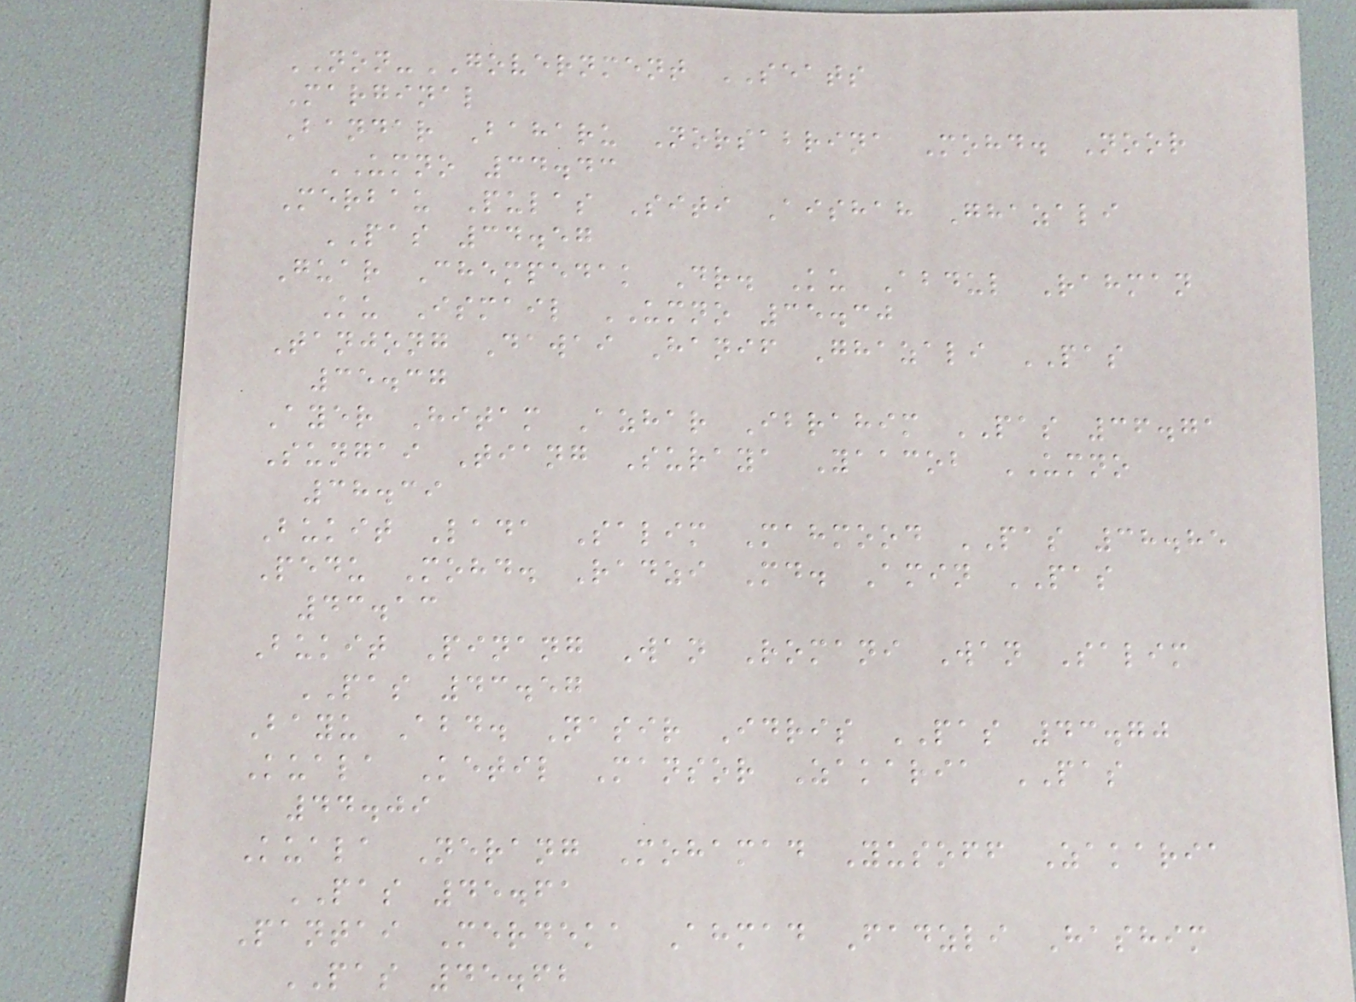NON-GOVERNMENT SEATS
Marginal
Bandar Baharu Norsabrina Mohd. Noor
UMNO 34.43
Merbau Pulas Siti Aishah Ghazali
PAS 34.57
Guar Chempedak Dr. Ku Abdul Rahman
Ku Ismail UMNO 35.30
Tanjong Dawai Hanif Ghazali PAS
35.37
Ayer Hitam Azhar Ibrahim PAS 36.71
Sungai Tiang Suraya Yaacob UMNO
38.39
Bukit Lada Salim Mahmood PAS 38.85
Pedu Mohd. Radzi Md. Amin PAS
43.13
Bukit Pinang Wan Romani Wan Salim
PAS 43.57
Bayu Abd. Nasir Idris PAS 43.70
Kuala Ketil Mansor Zakaria PAS
44.09
Kuala Nerang Mohamad Yusoff Zakaria
PAS 45.61
Pantai Merdeka Ahmad Fadzli Hashim
PAS 45.62
